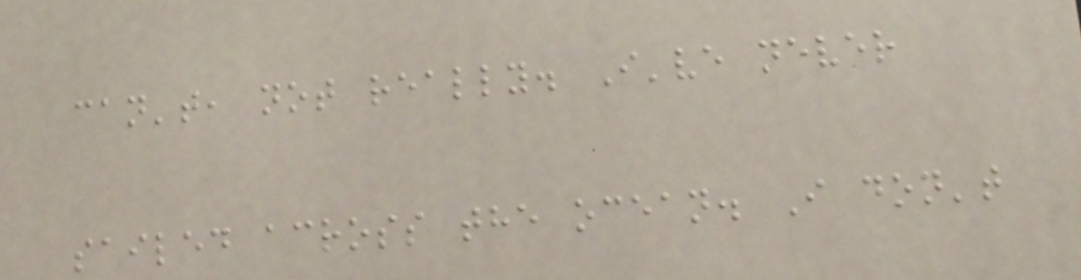can't, not really. I've never
sailed across the ocean. I don't
